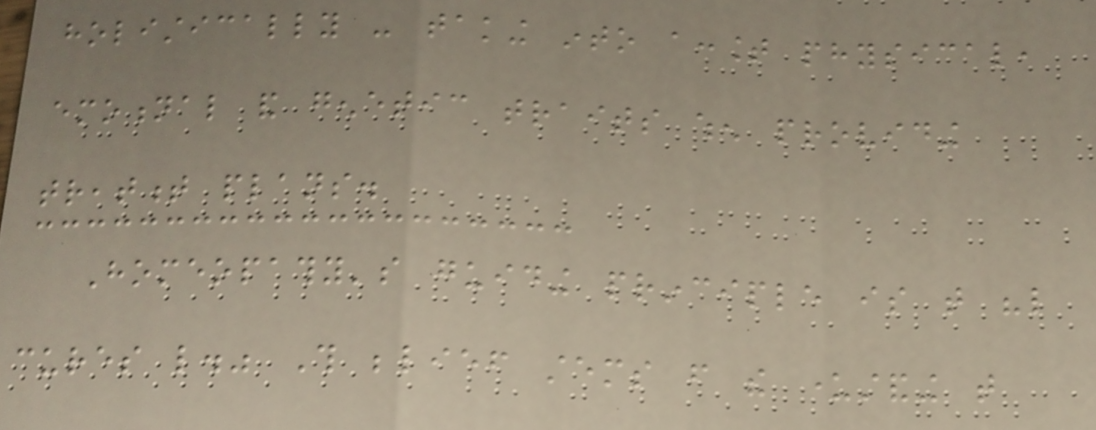holistically - taking into account physical,
emotional and genetic traits when providing
treatment plans.
Homeopathy's guiding principle is that "like
cures like." This belief stems from the understanding that
